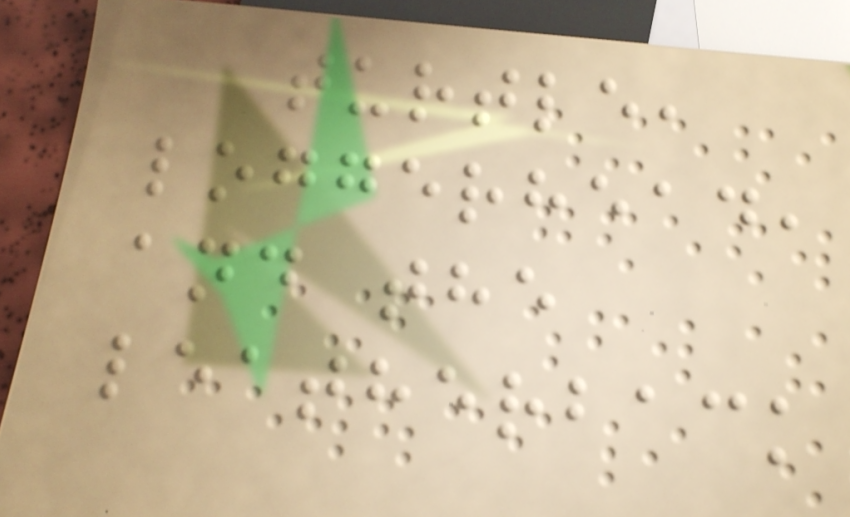turtle,
loggerhead,
and the
leatherback
